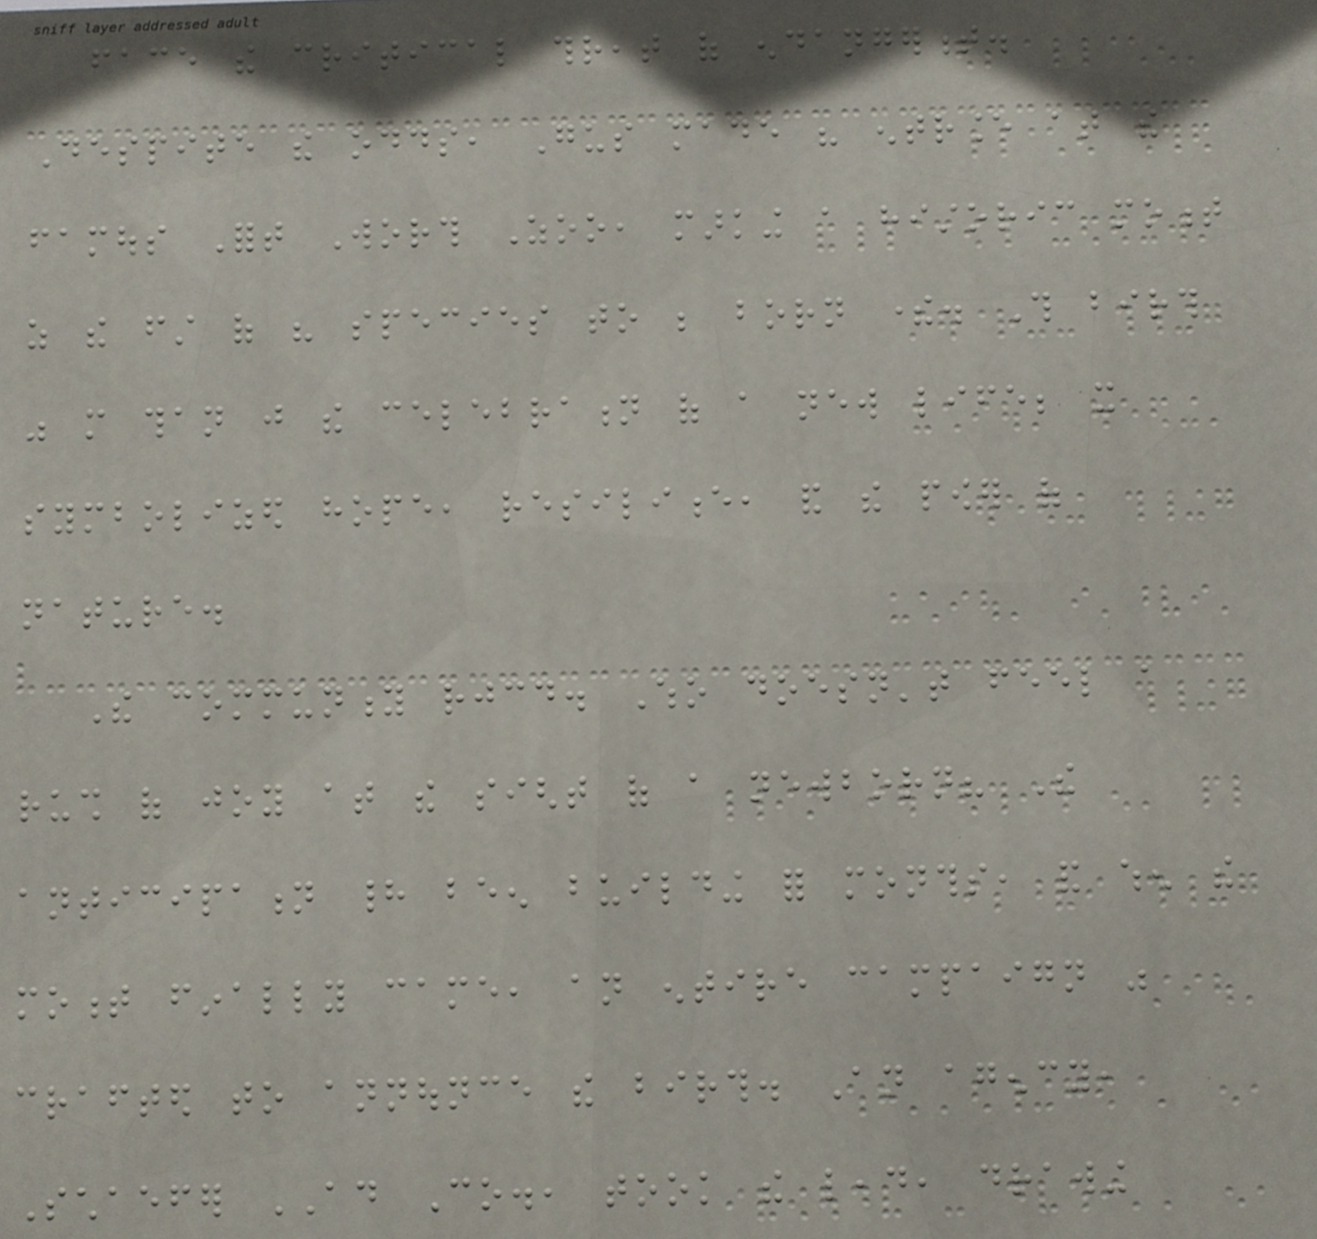face the critical threat of endangerment.
Despite the odds, Gus made his entrance at the
famous Fort Worth Zoo, marking a historic moment
as the first of his species to be born there. This birth
was more than just the celebration of a new life; it
symbolized hope, resilience, and the power of
nature.
The community rejoiced. Who doesn't feel a
rush of joy at the sight of a newborn? The
anticipation had been building for months, and when the
moment finally came, an entire campaign was
crafted to announce the birth. An agency,
Schaefer AD Co., took the lead, drawing
